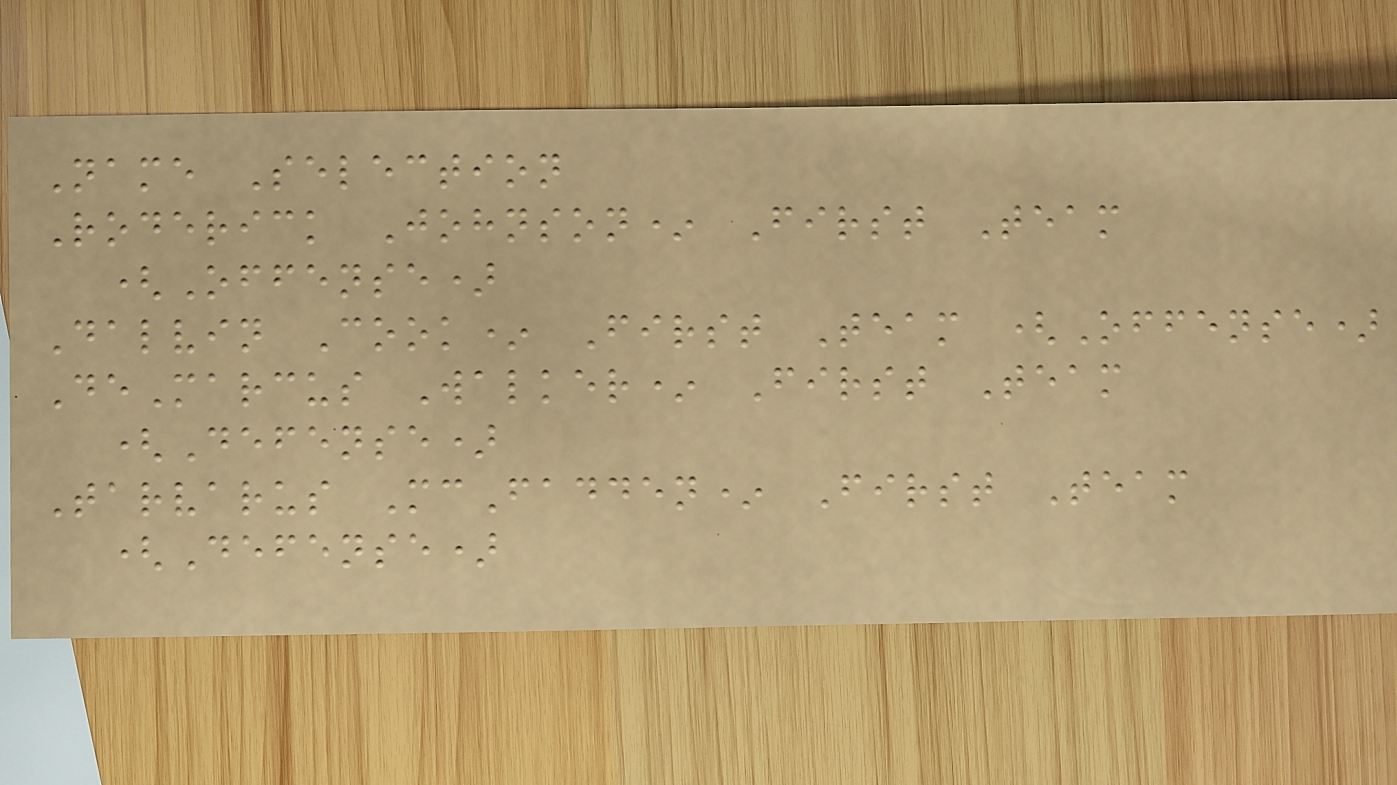Name Selection
Roderick Johnson* First Team
(Offense)
Dalvin Cook* First Team (Offense)
DeMarcus Walker* First Team
(Defense)
Tarvarus McFadden* First Team
(Defense)
